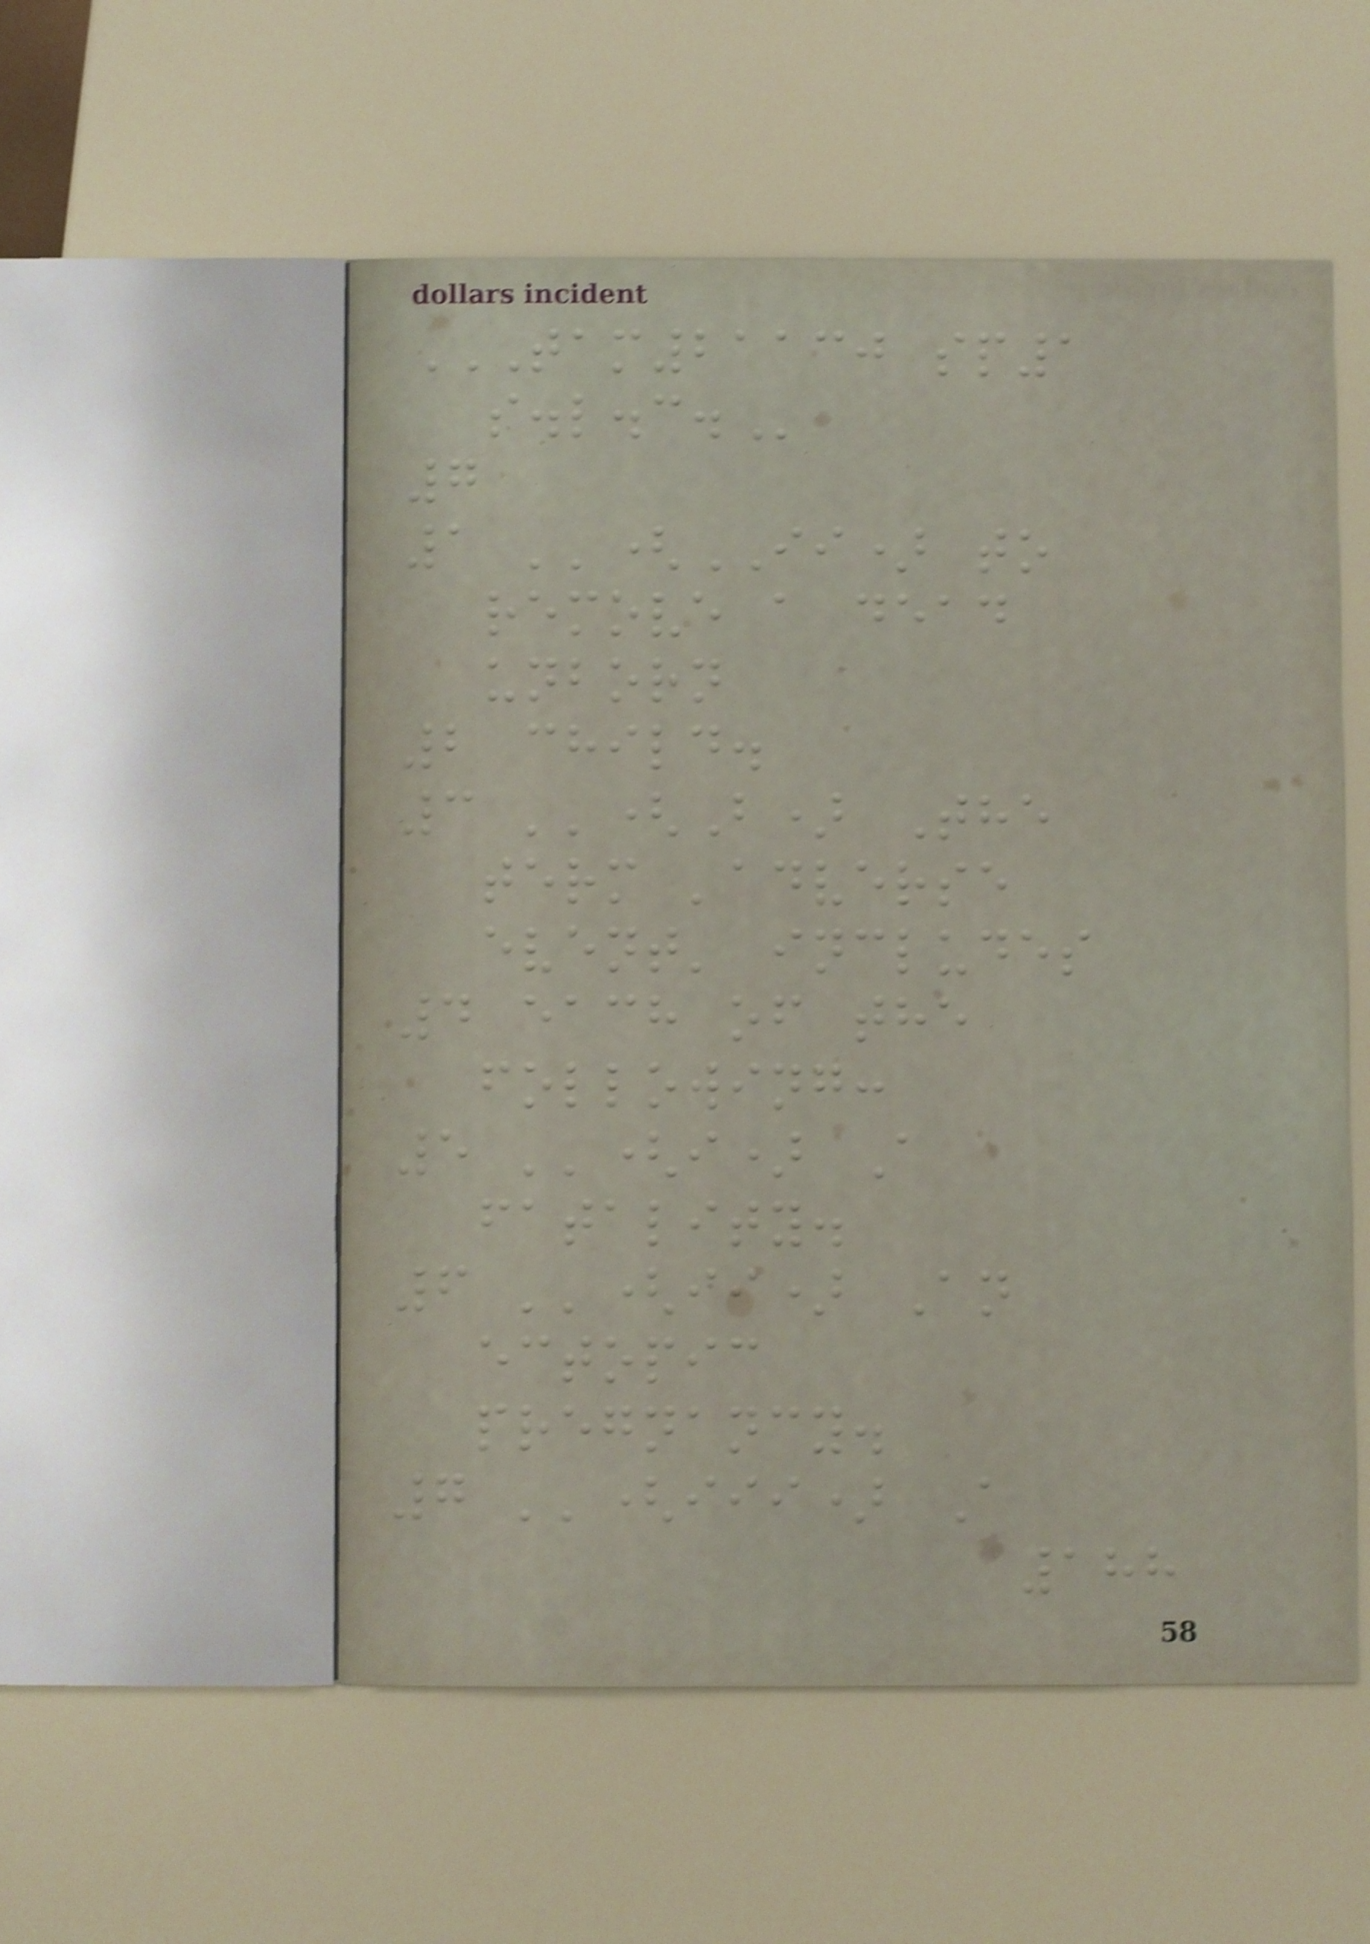TAM21130 SP1
S.L.C.
7
1 ''(II) to
remove a dead
unborn
2 child.
3 ''(B) The
term 'adverse
event' includes
4 each of the
following:
5 ''(i) A
fatality.
6 ''(ii) An
ectopic
pregnancy.
7 ''(iii) A
188
